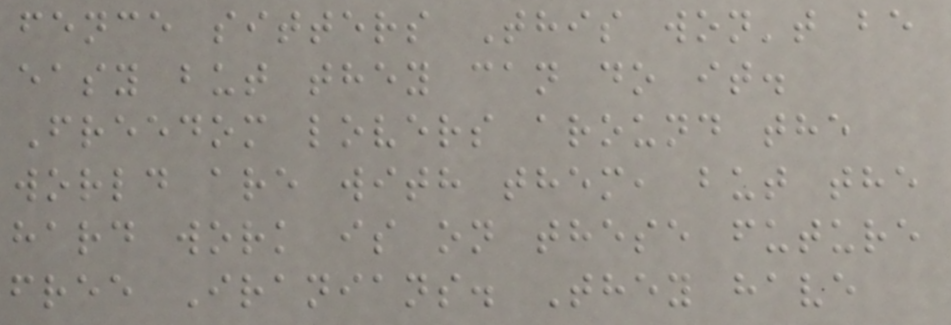fence sitters This won't be
easy but they can do it.
Freedom lovers around the
world are with them, but the
hard work is on these future
free Iranians. They have
